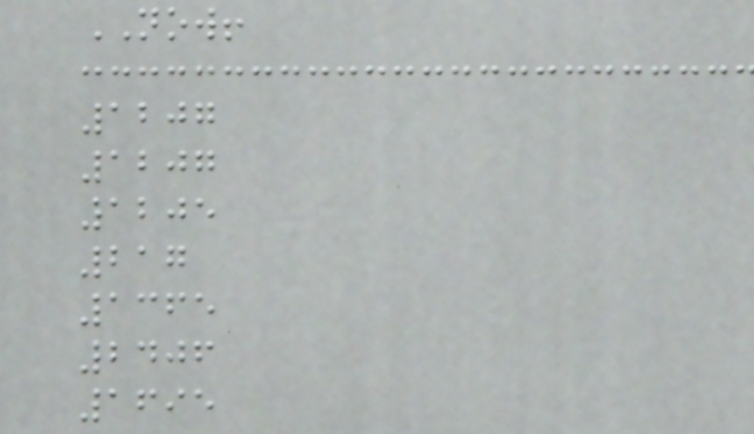NOW!
1207
1207
1205
217
1365
2406
1695
